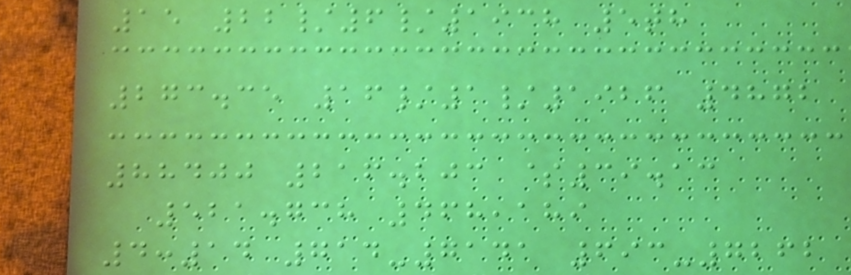15 22/6/1938 5th
273.35 16/1/1926 4872
88400 216.203 $39.13
521.738 468,189
4:14 714-7141 693-7262
